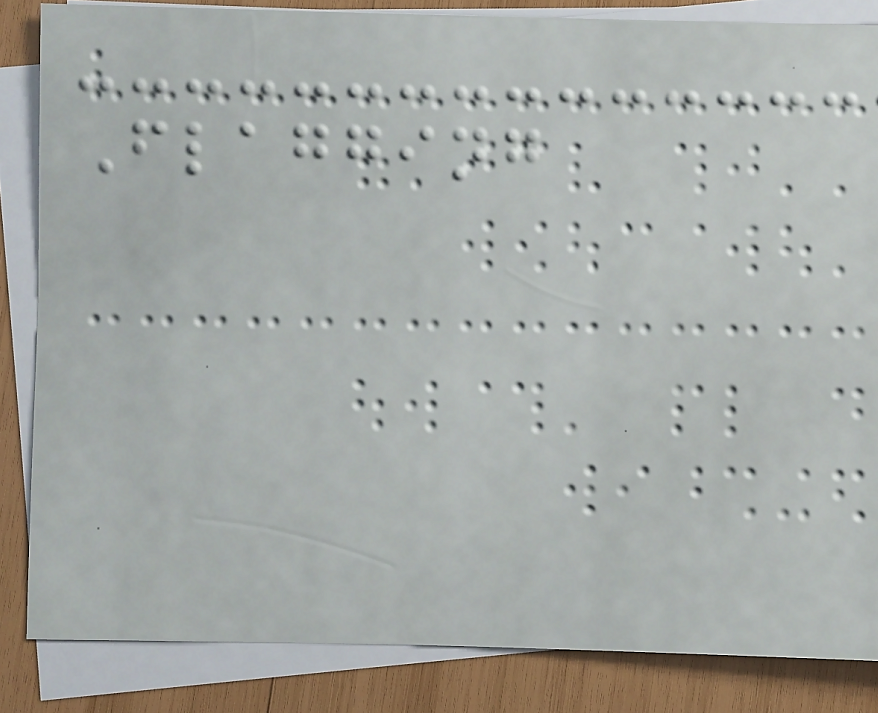Flagging
